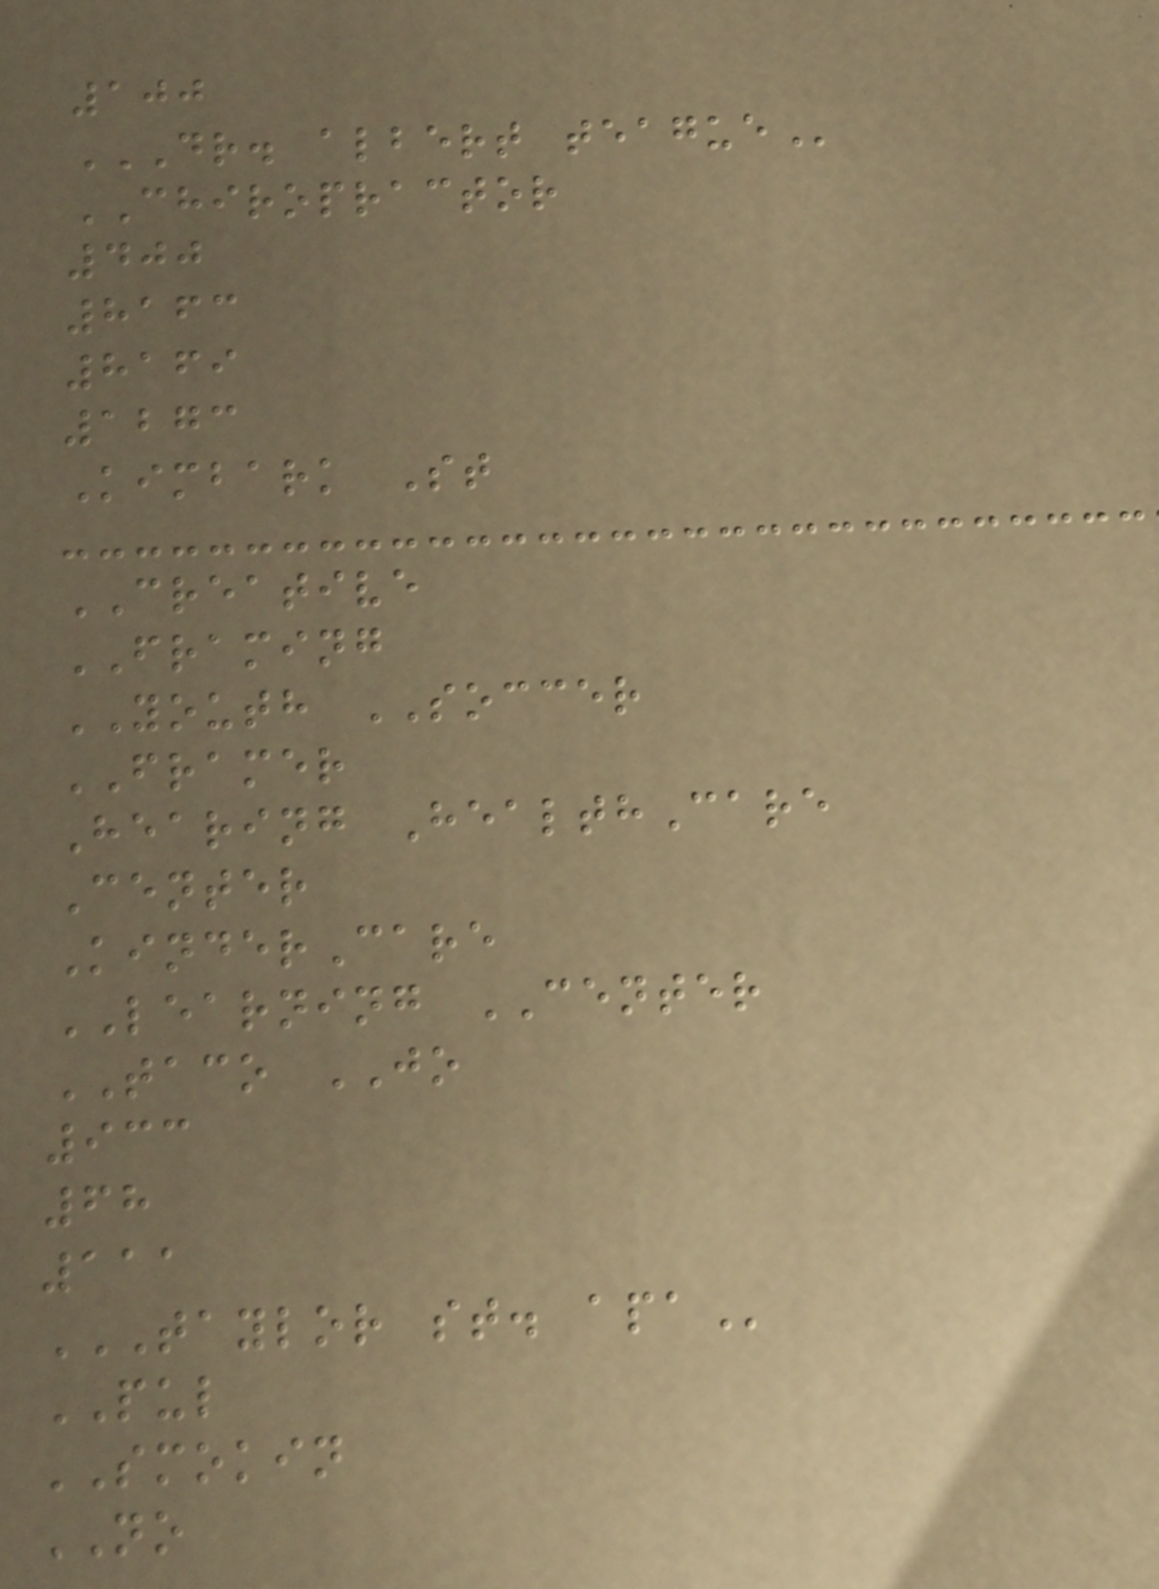100
DR. ALBERT TEAGUE
CHIROPRACTOR
400
8163
8169
1273
Kimbark St
CREATIVE
FRAMING
YOUTH SOCCER
FRAMER
Hearing HealthCare
Center
KinderCare
LEARNING CENTER
TACO JO
933
68
111
TAYLOR ST. APA
PUL
SMOKIN
NO
